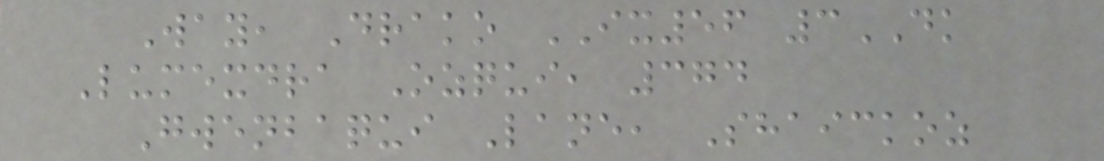Way, Drako IX56 3DK
Lumexdra Ozqui, 374
Gwenbaqui Lane, Shaickoz
